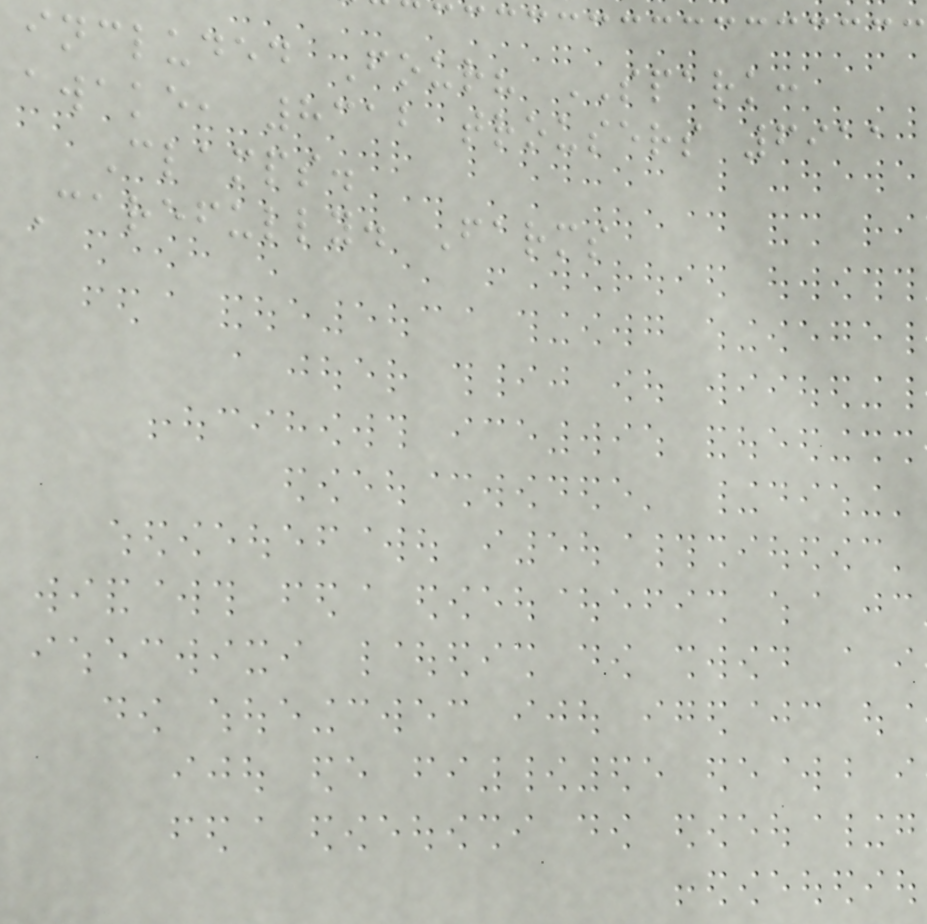included Four? SPARK:
awake, 8312 trousers 6911
Clamps.
Carefully. Farms
